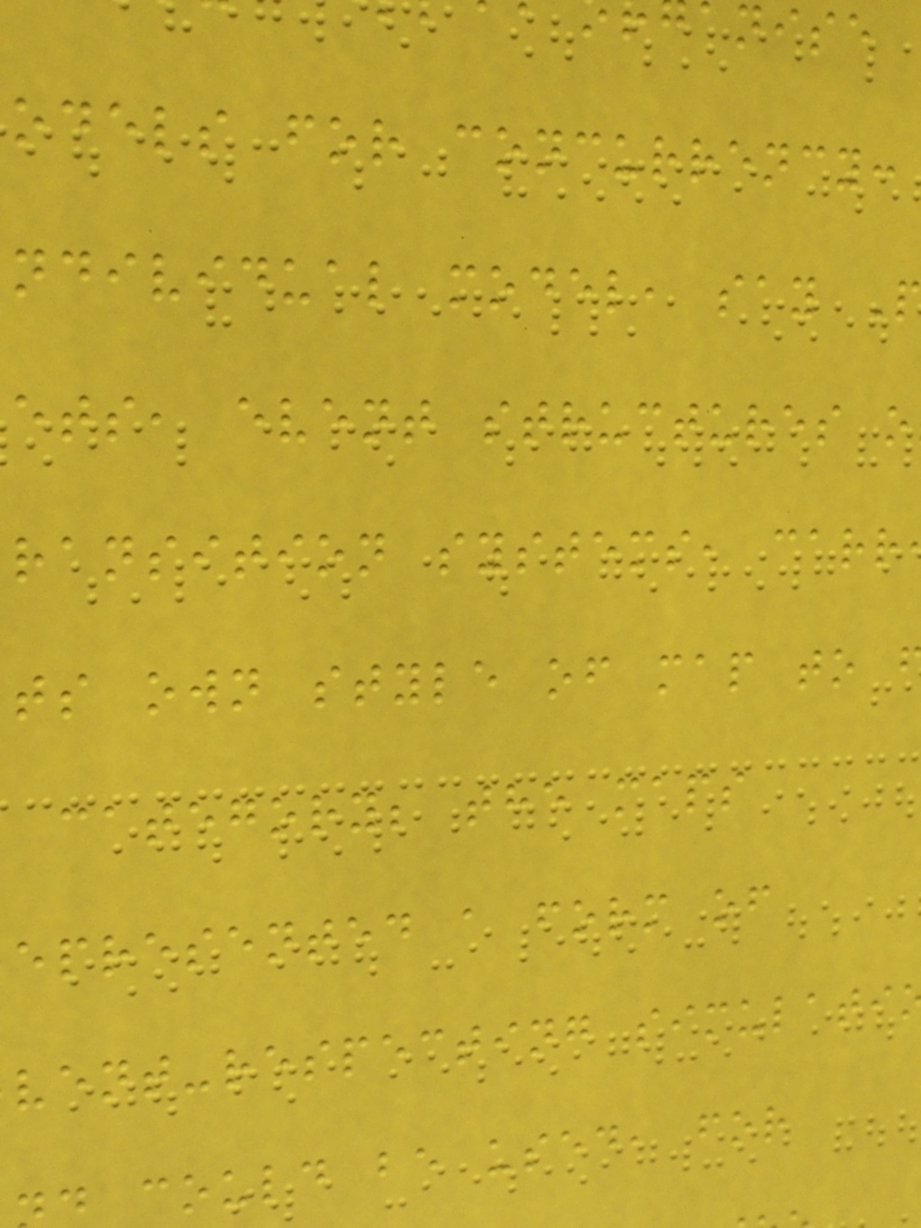odels for concurrency:
ndividual model, say P
ets, event structures o
ransition systems, carr
ts own style of map to
category; the maps
epresented a form of
vent-respecting simulati
could be used, for
